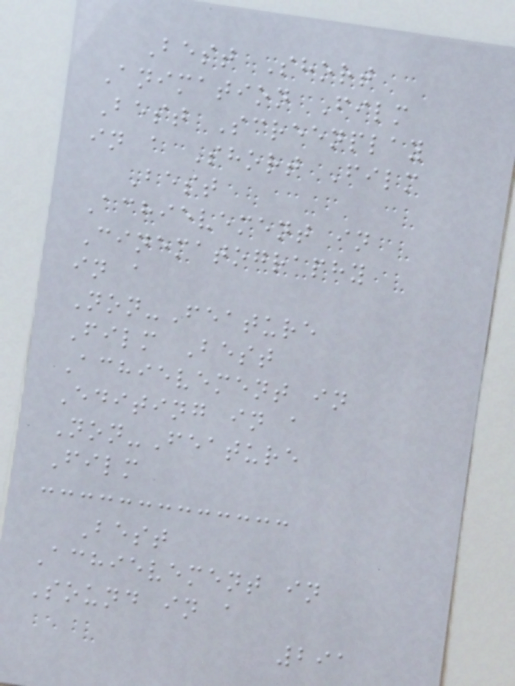Best Short
Animation Film
Best Screenplay
in a Short Film
Best
Achievement in
Cinematography
in a
Non-Feature
Film Best
Achievement in
Editing in a
Non-Feature
Film
Best
Achievement in
Sound in a
291
